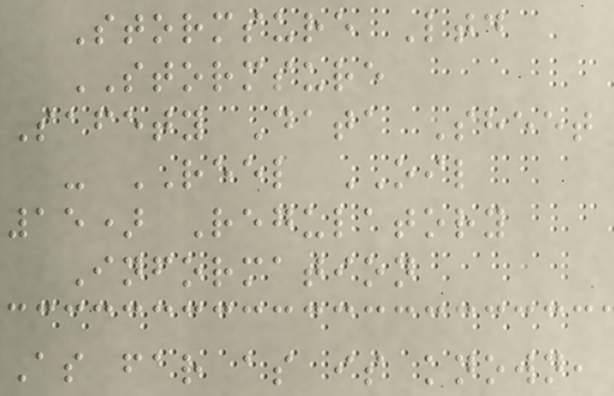Stormsure Ltd
STORMSURE
Safety Data Sheet
- REEL OIL
15) Regulatory
Information
As far as is known,
